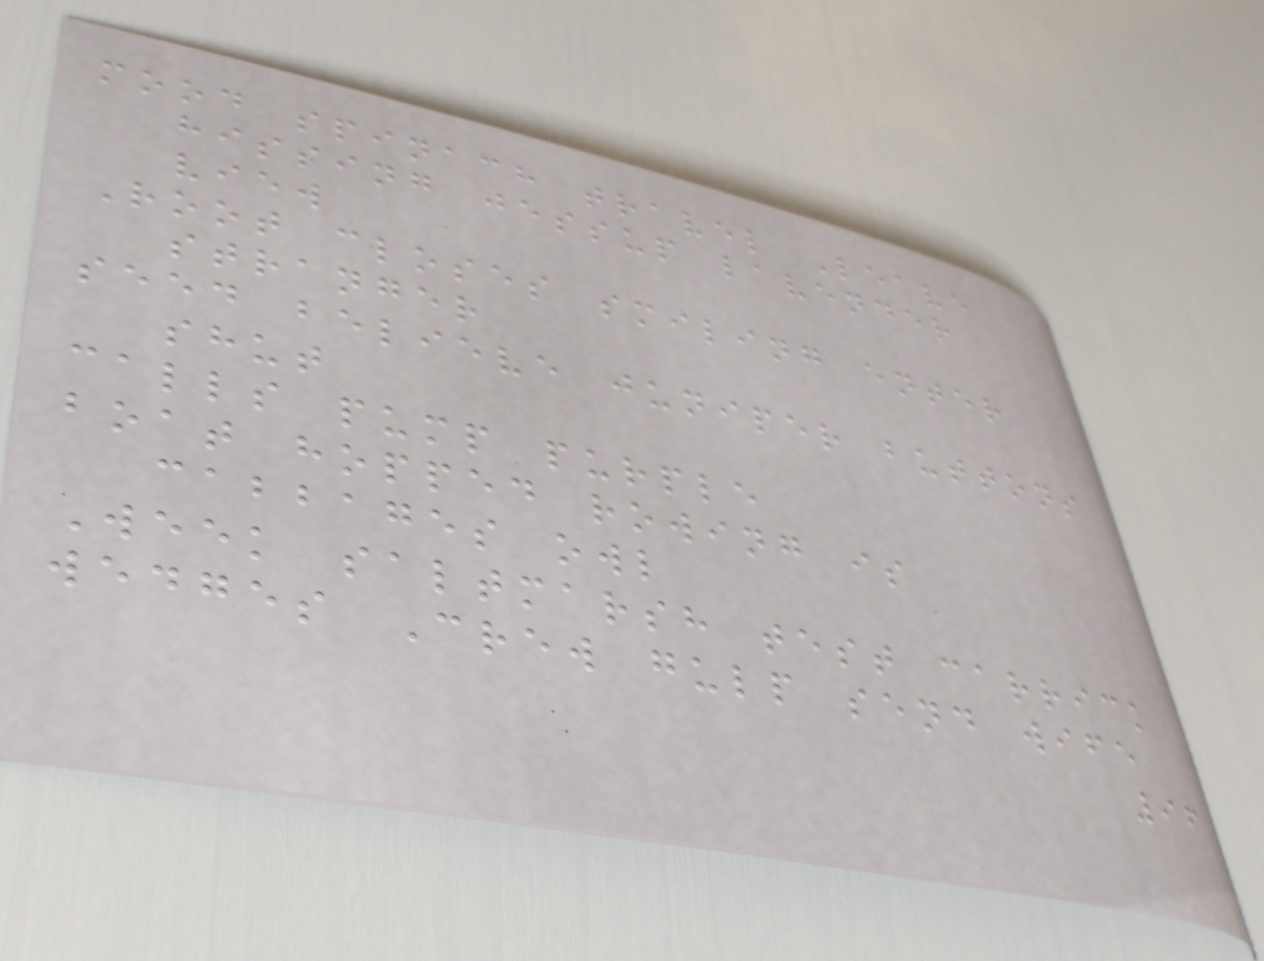mood spinach travel Leave
hissing jessup lavender
view
Root closes smiling enter
stranger
seed believe juniper buttons
shut
calls pump purple
boat hopped rowing is
cabbages owl
Week saltmarsh test carrick
wedges Crew gulp send wife
96
